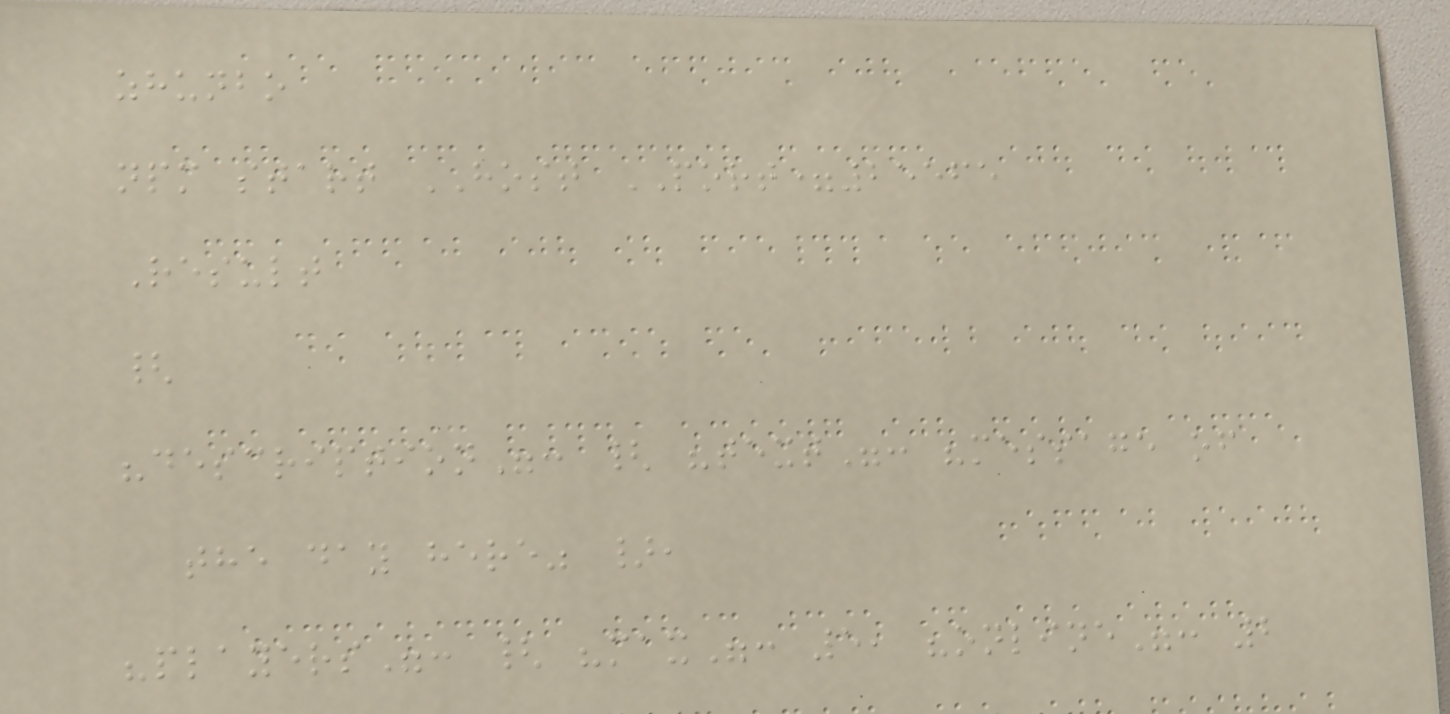zhunbo
npm start HOST PORT=25565
Result
{
"description": { "text": "message of
the day here" },
"players": { "max": 5, "online": 2
